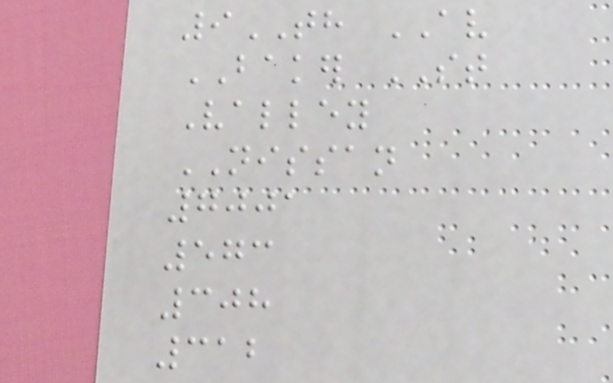9TH AV
BAKER ST
Valley
NISSAN
7001
573
308
312
